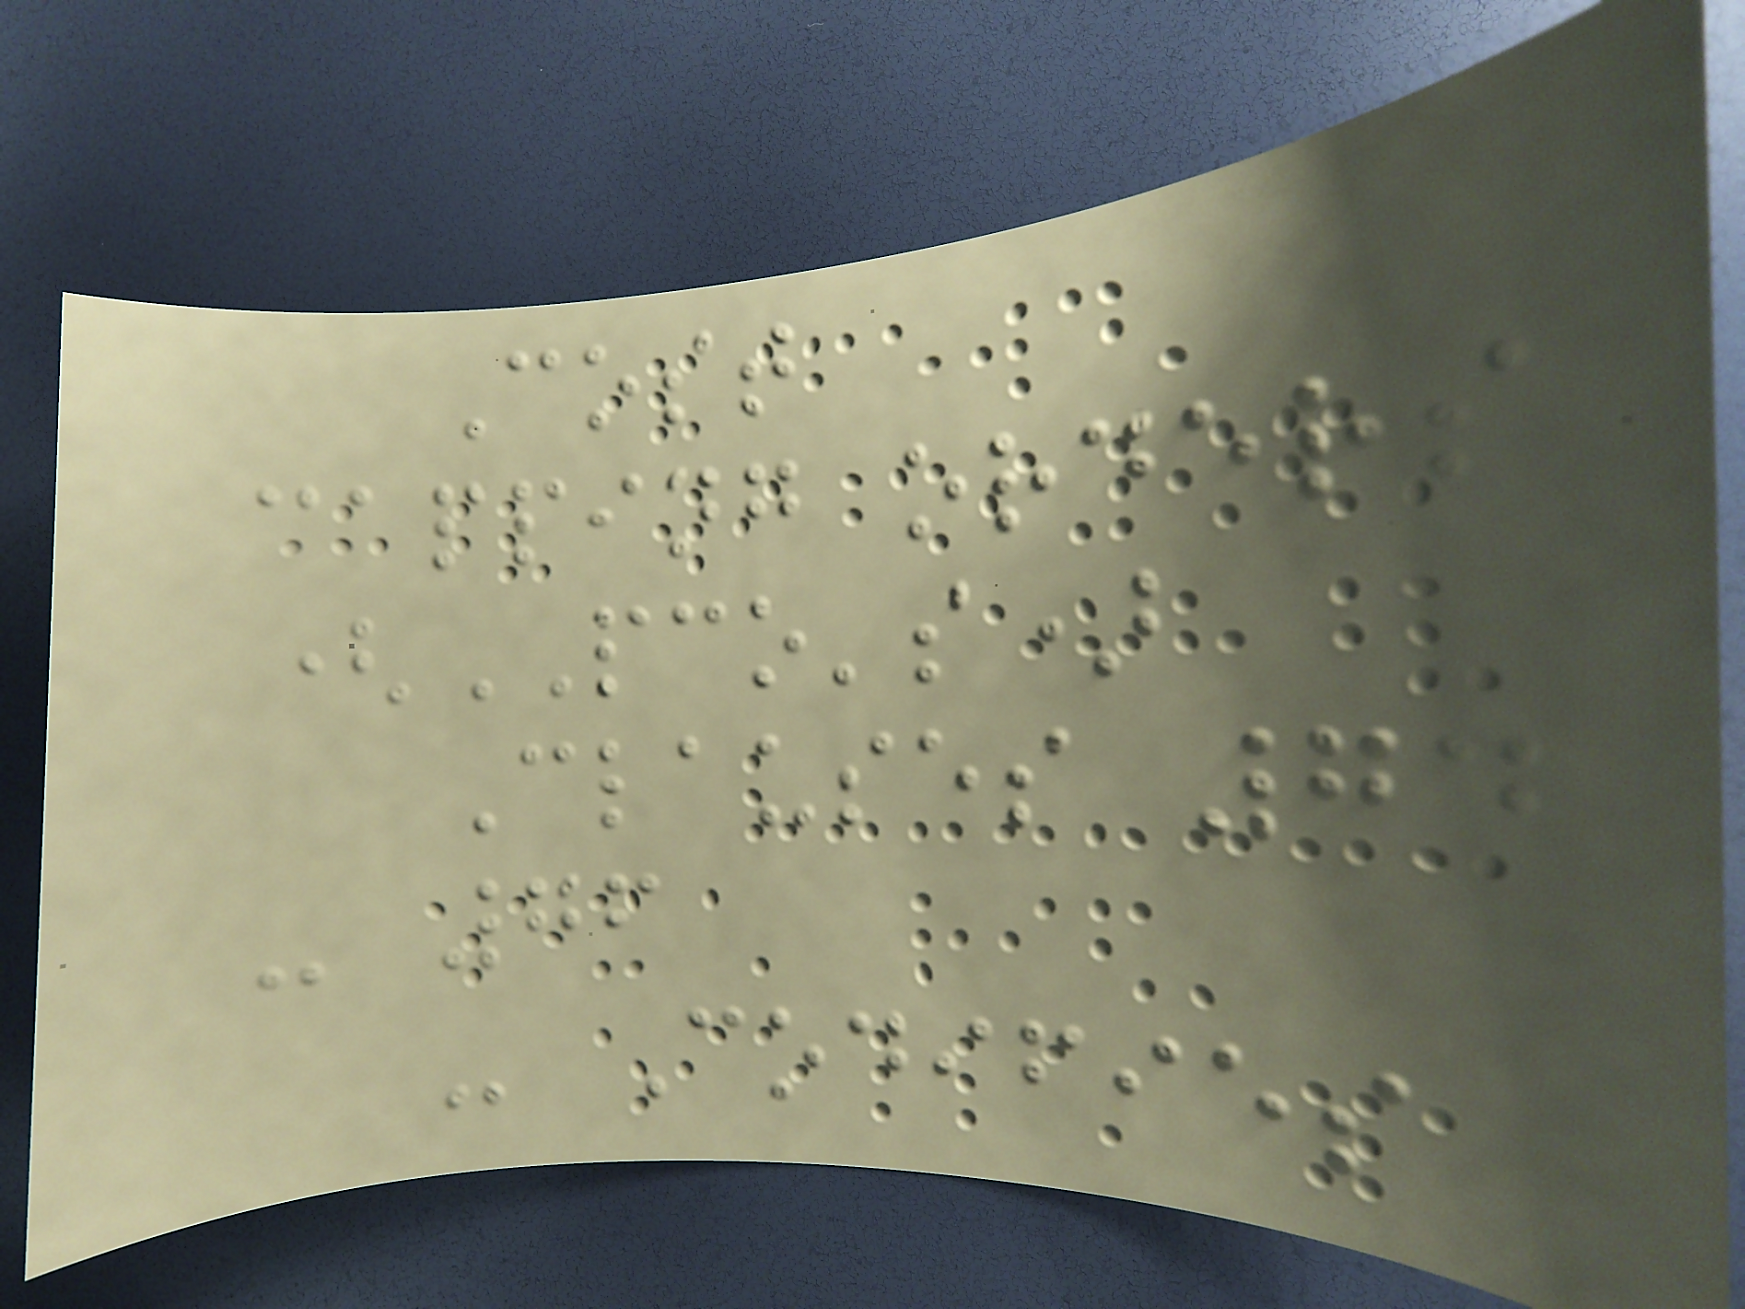Cost
capping orders
(PCO's)
Clauses 74
- 76
- Codifies
